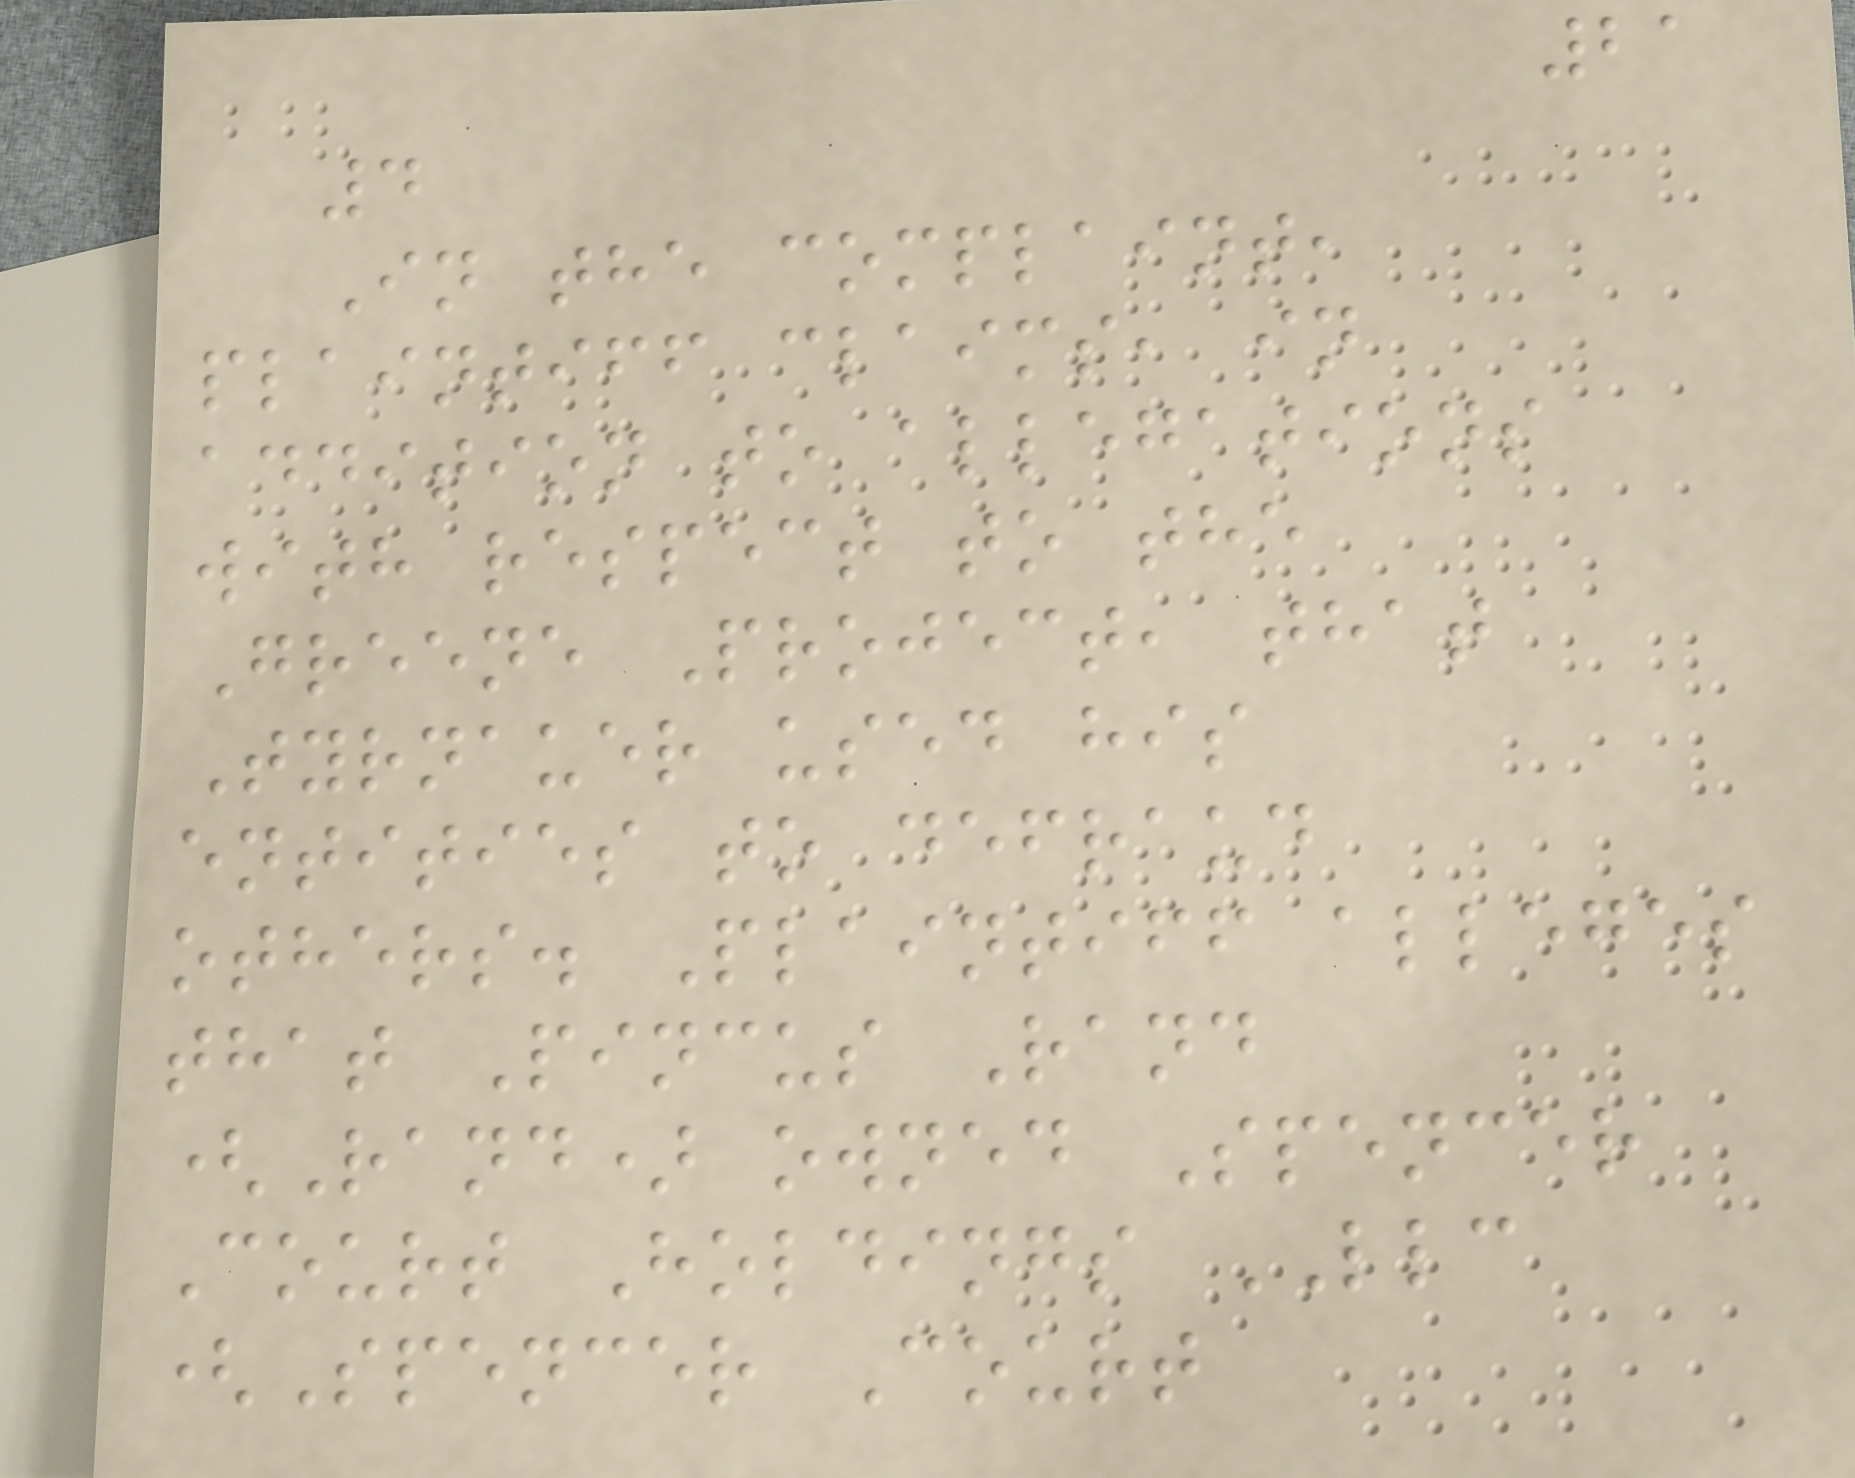21
4
In the complaint,
plaintiff claims, in
addition to allegations
with respect to the
Greene Project, that
Tyrnauer used his
entities to defraud
others. Plaintiff alleges
that Pincus Rand
(Rand) owned Spencer
Court Holdings LLC
(Spencer Court
